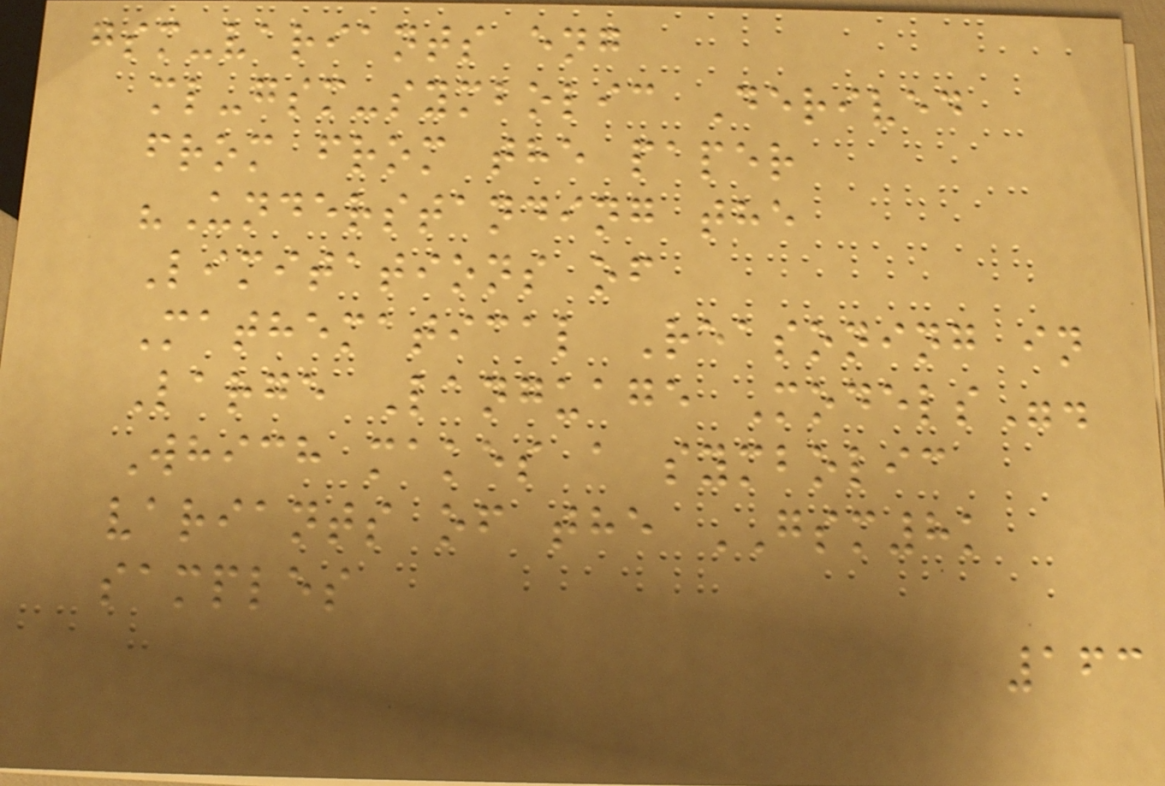gsm-variants eng
ml-gsm-symbolic Derived
from from the paper
"Understanding the
Limitations of
Mathematical Reasoning in
Large Language Models".
Which makes a symbolic
variants of the GSM8k
samples
163
